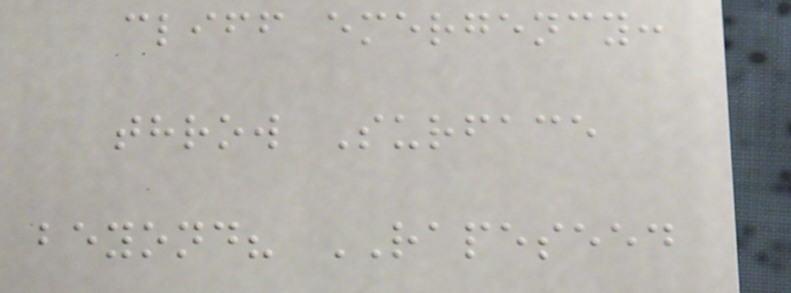cliff emergency:
throw Surface
beyond? RAPESEED
